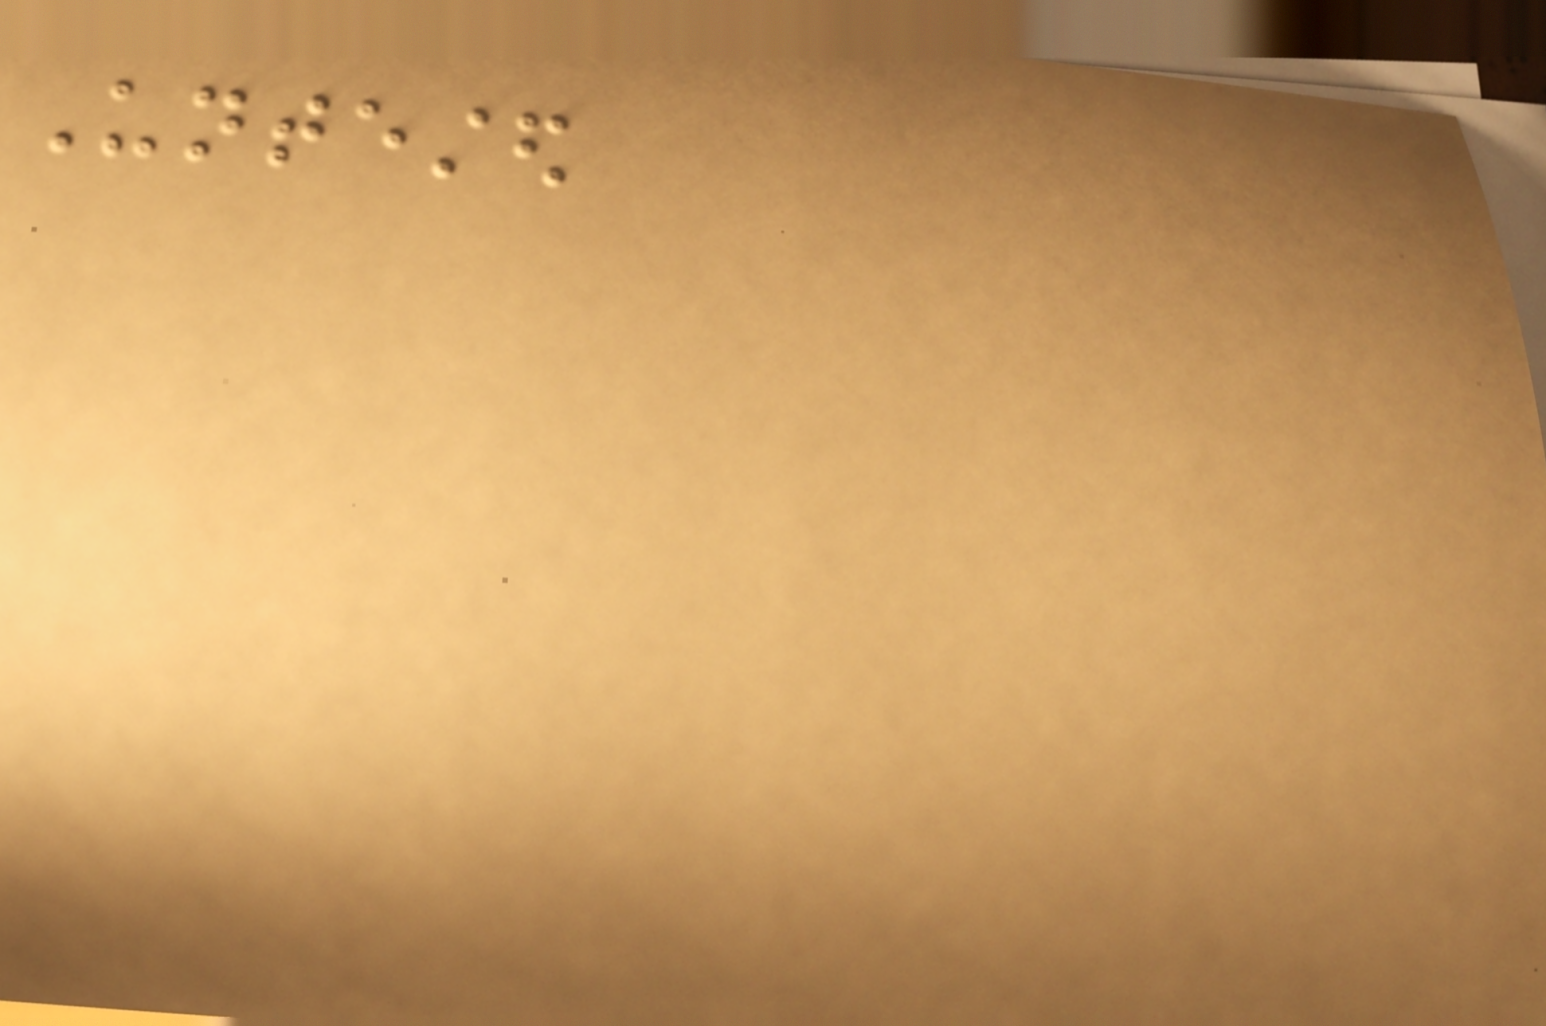Untested
